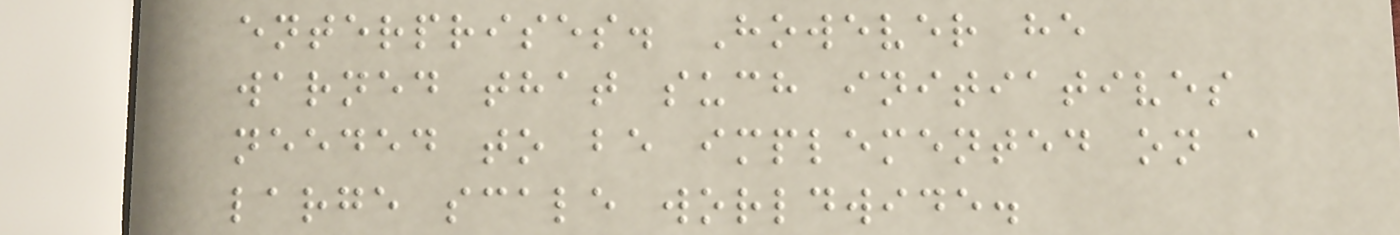enterprises. However he
warned that such initiatives
needed to be implemented on a
large scale worldwide.
